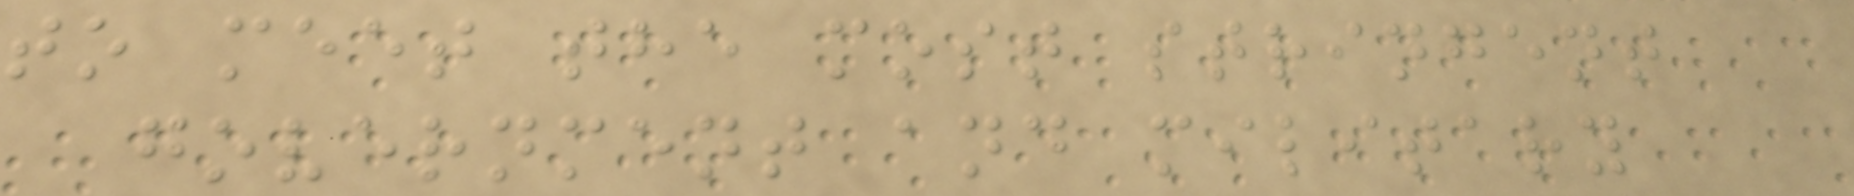to meet the most stringent
government and military
